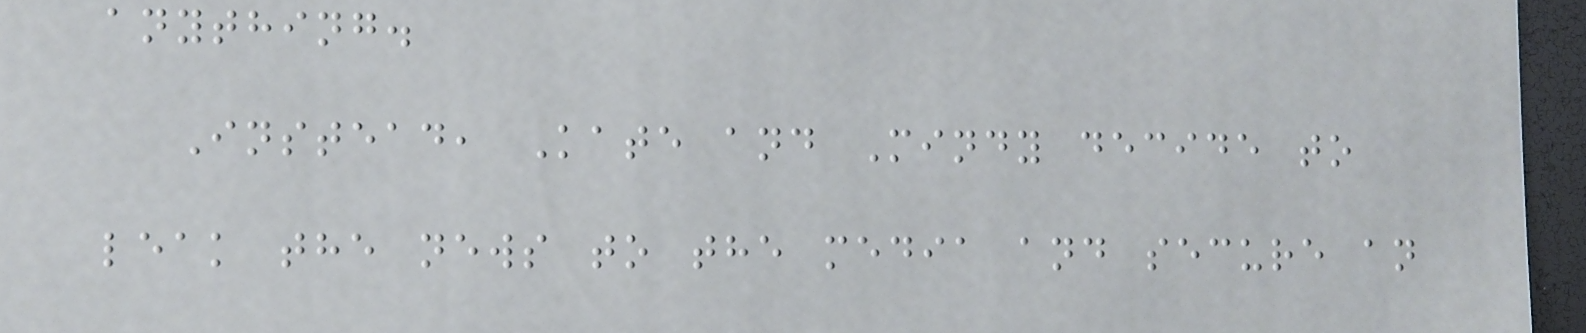anything.
Instead, Kate and Mindy decide to
leak the news to the media and secure an
